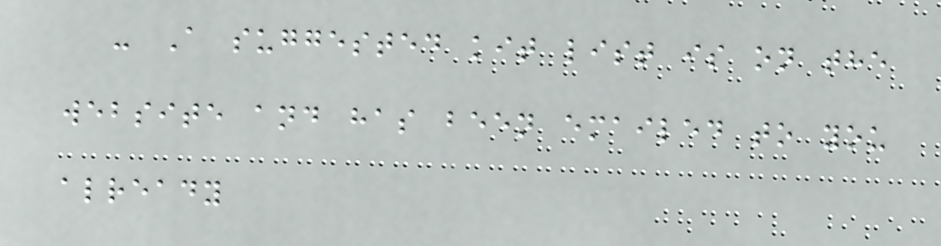- A suggested kit list is on the
website and has been emailed to you
already
